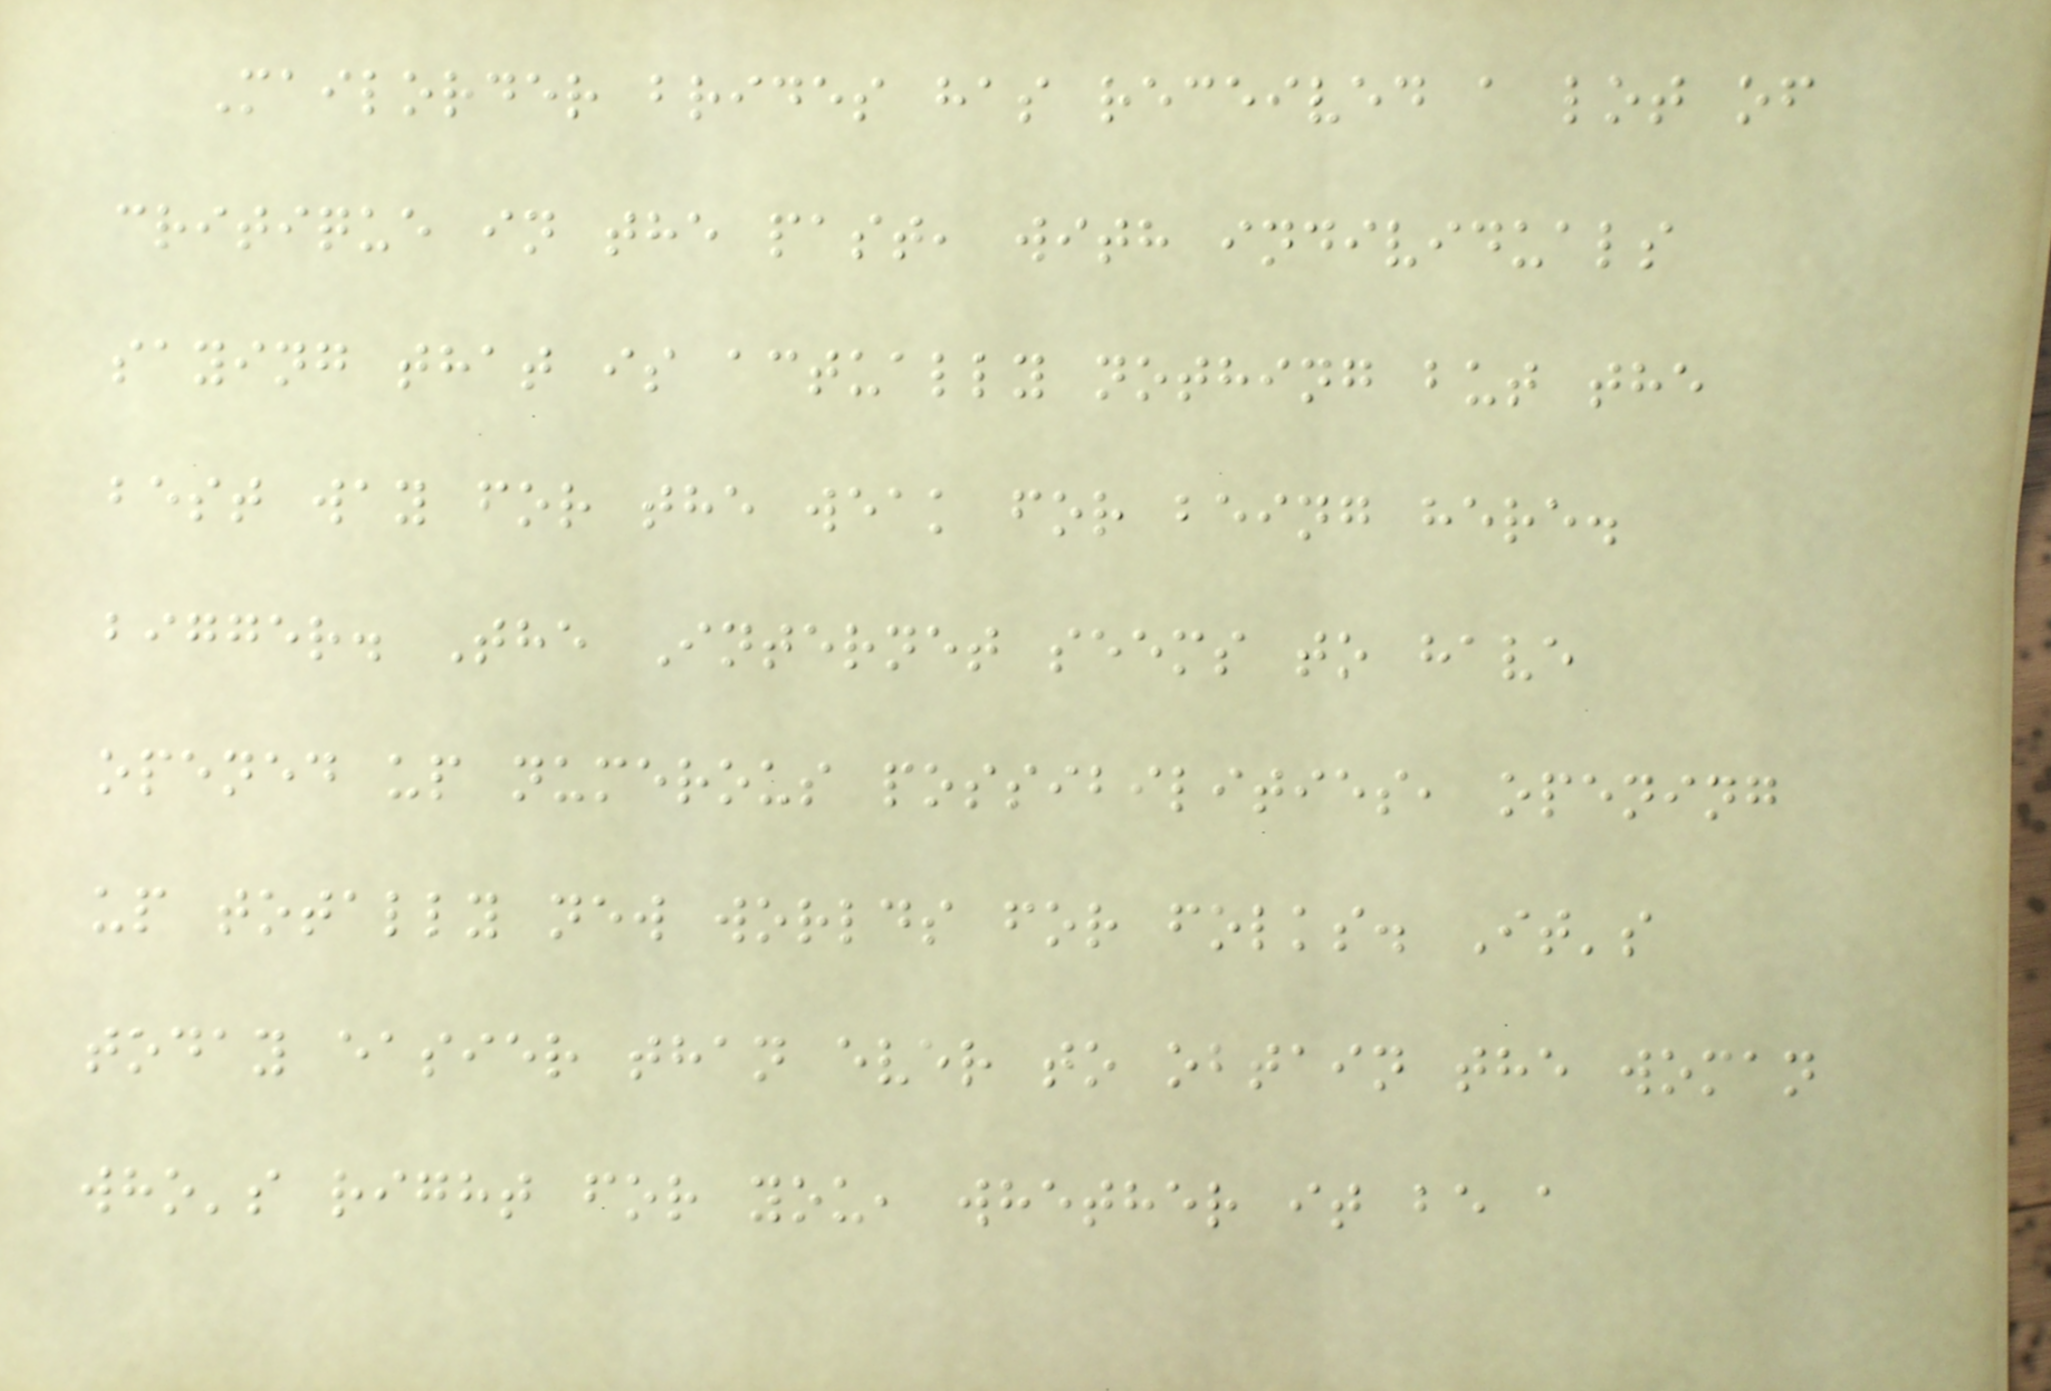Mailorder brides has received a lot of
critique in the past, with individuals
saying that is actually nothing but the
best way for the weak for being here.
bigger. The Internet seems to have
opened up numerous possibilities, opening
up totally new worlds for folks. It's
today easier than ever to obtain the woman
who's right for you, whether it be a
